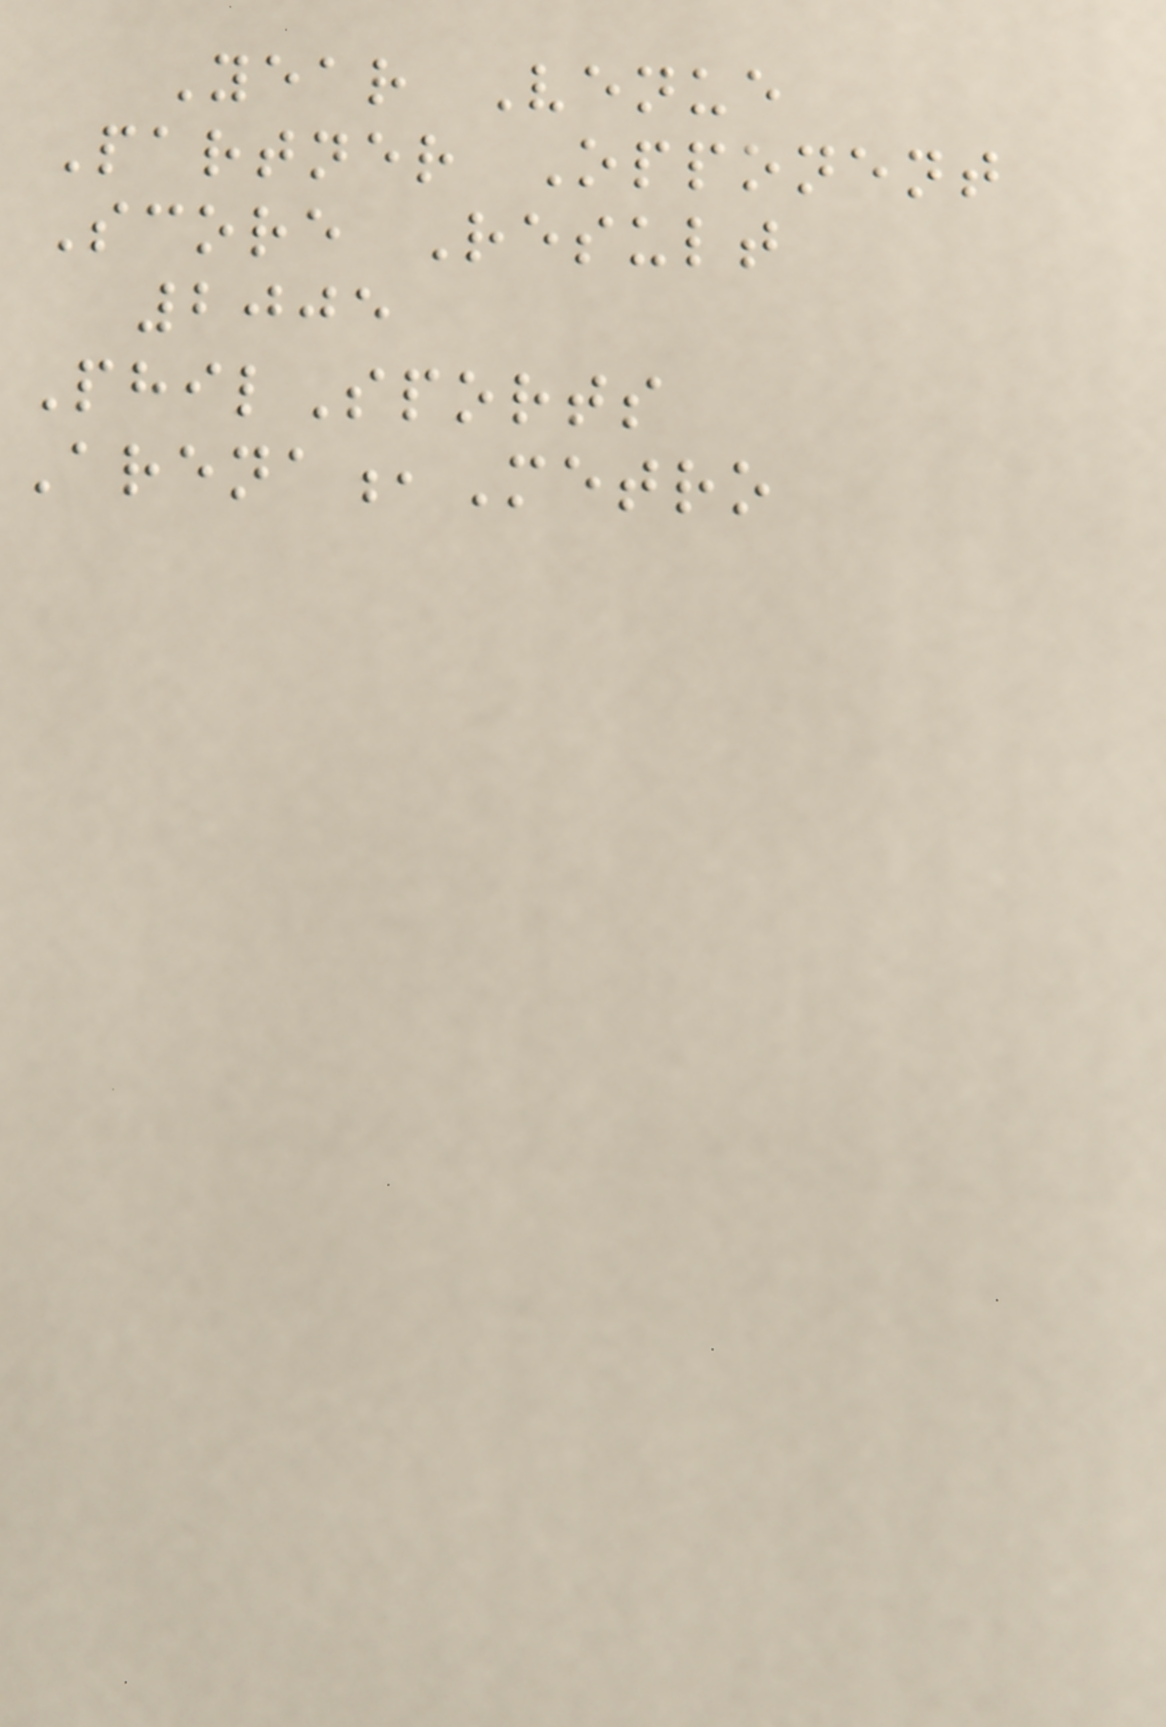Year Venue
Partner Opponent
Score Result
2005
PhilSports
Arena,Metro
